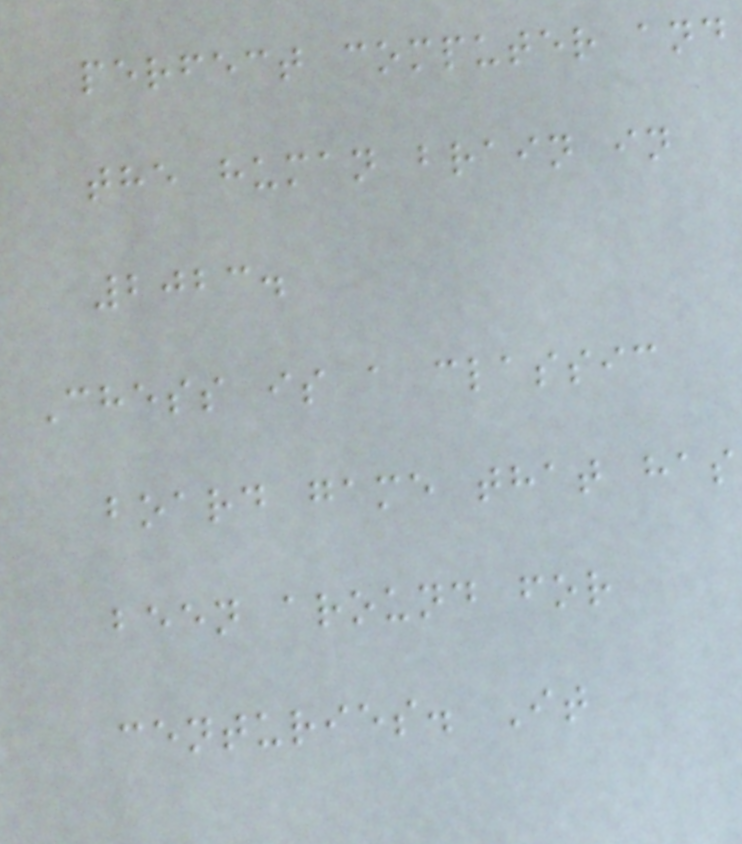perfect computer and
the human brain in
2023.
Chess is a classic
board game that has
been around for
centuries. It
